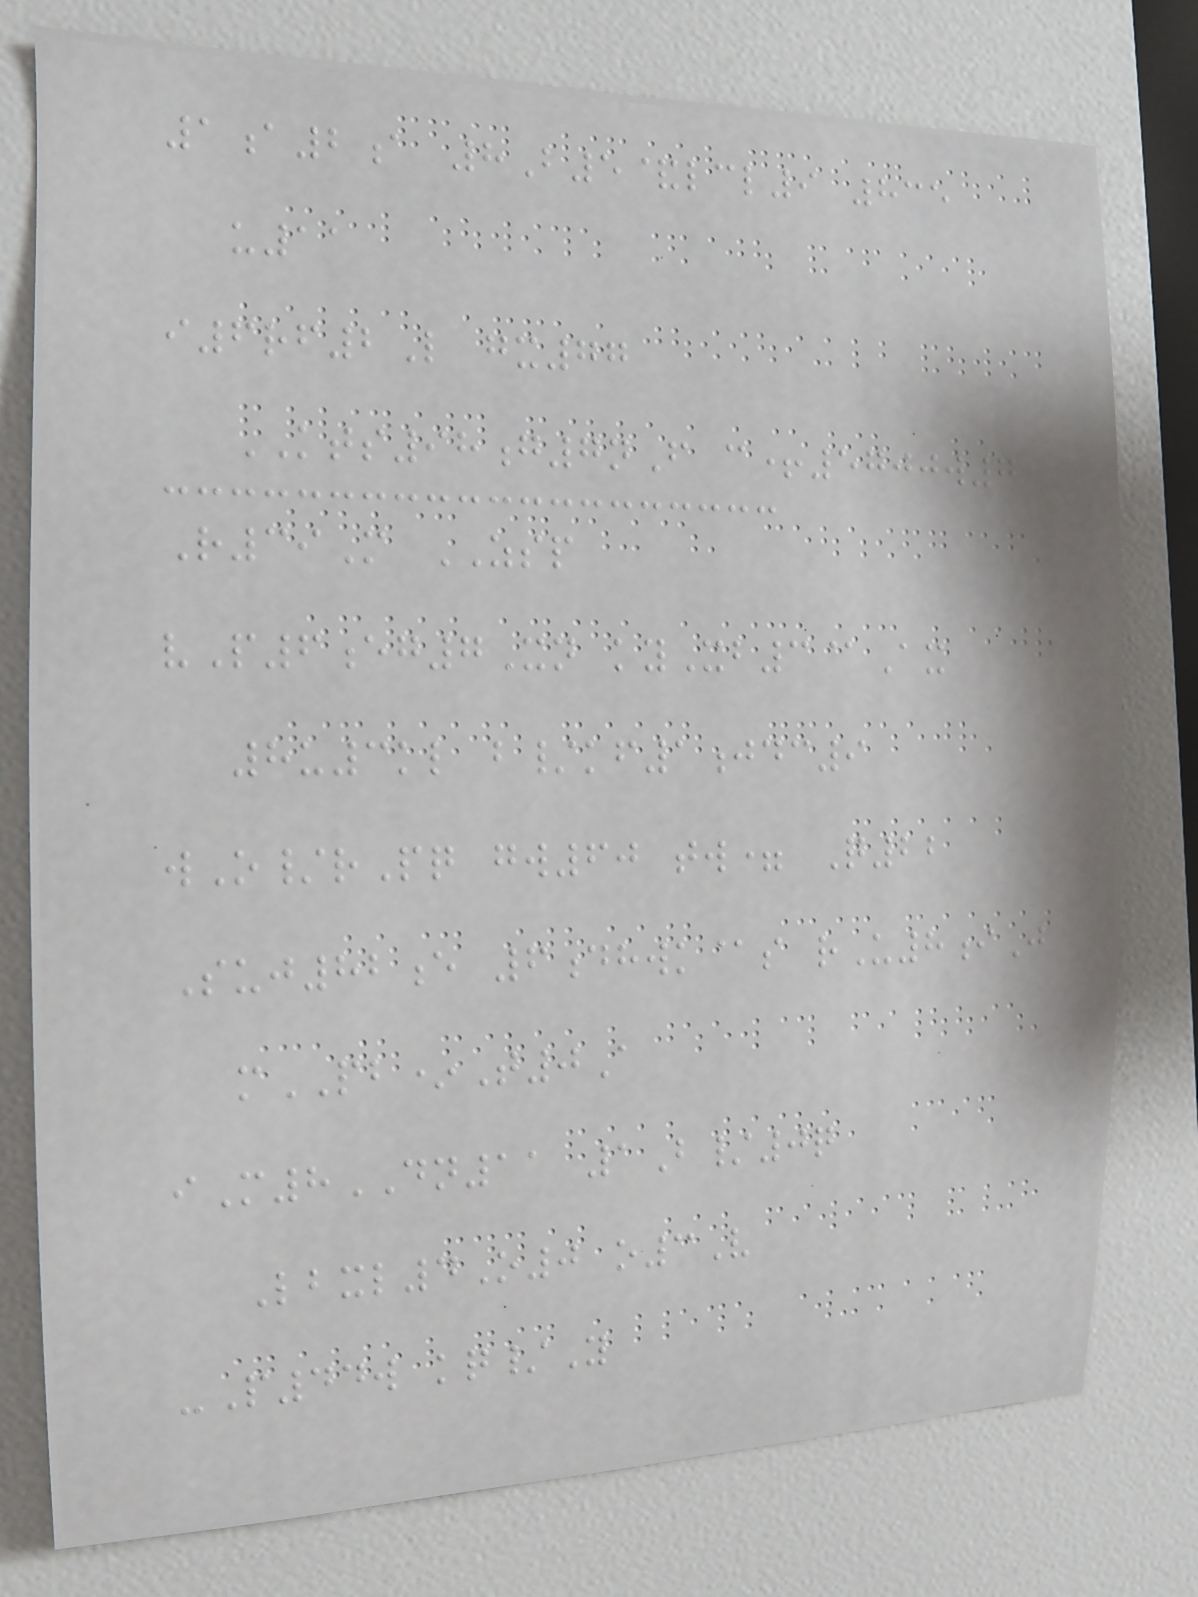1a2a 8B5&lcl9 835
u11
i6rf2L gx77
KTS98g7nF c+5700w7
R39M ZSP
vP6eg7Xn kyXb3@Ax
8u3kl b/kf1jdc9
wO/rPq gw60 tw= Q22
Suj82e 6dhwk@s rU8iJ
mPB*T0A
iM8DN11 1B/0q
Lbxl4O0 o3V
-P44w kq/Y
